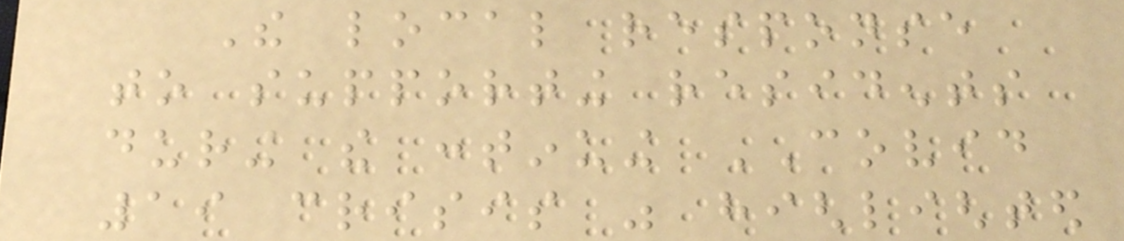The local response
to supporting residents
during the continuing COVID
19 crisis was highlighted
